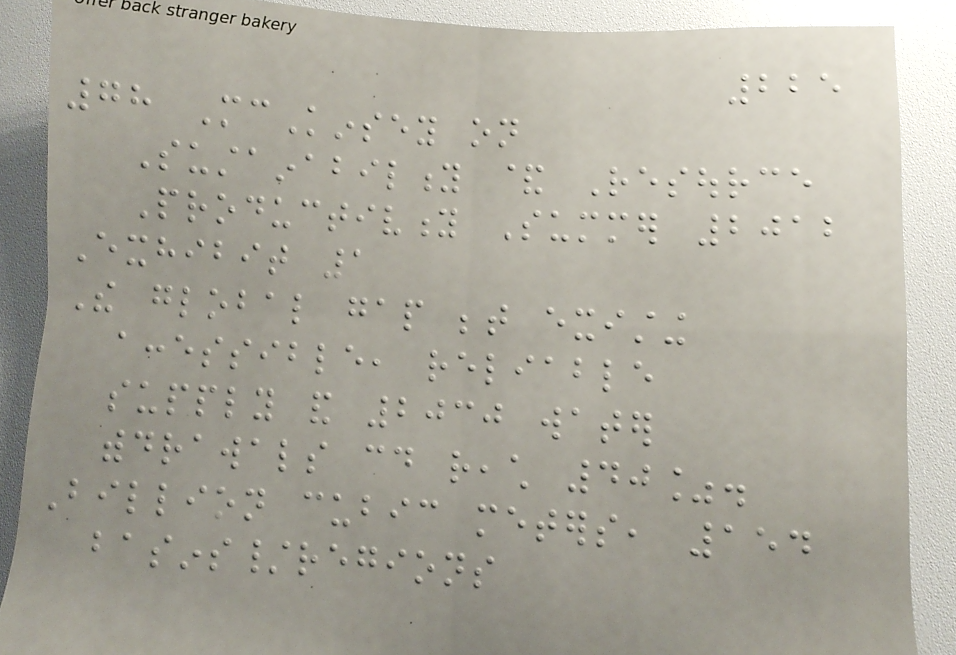225
78 McKinsey on
Sustainability & Resource
Productivity Summer 2012
Exhibit 1
The global gap between existing
accessible, reliable
supply and 2030 water
withdrawals could reach 40%.
Billion cubic meters, 154
basins/regions
